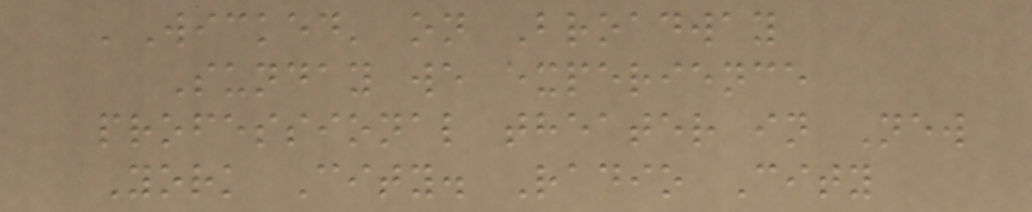'Wicked' on Broadway
Sunday we experience
professional theater in New
York City. Radio City
